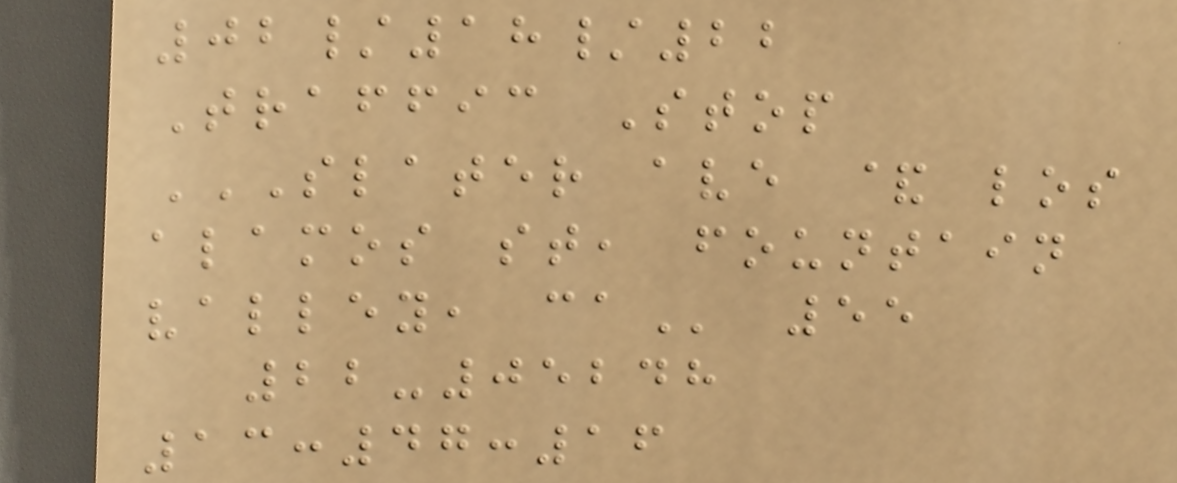02/18/22
Traffic Stop
SLATER AVE & LOS
ALAMOS ST, FOUNTAIN
VALLEY, CA 55
22-05248
13:47:16
